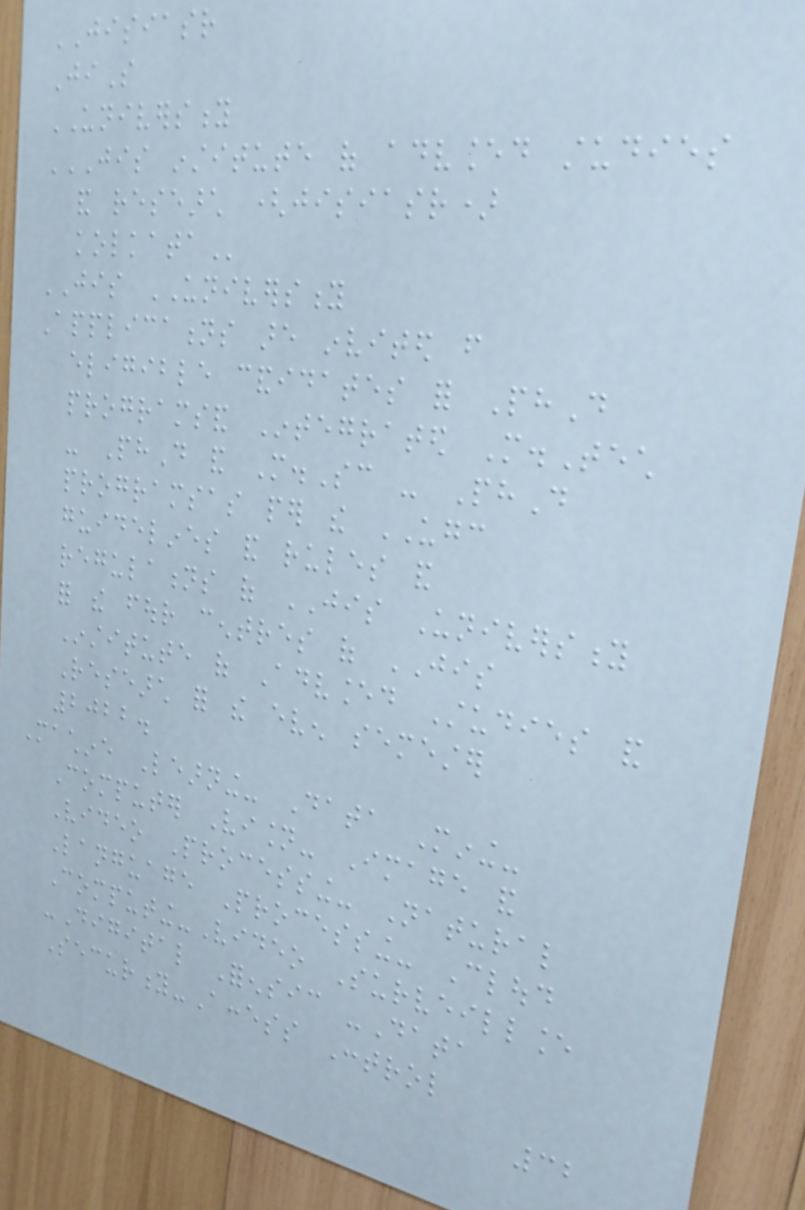JISIASR
JiS
UNIVERSITY
JIS INSTITUTE OF ADVANCED STUDIES
AND RESEARCH (JISIASR)
KOLKATA
JIS UNIVERSITY
Applications are invited from
eligible candidates for PhD
programsand Integrated M.Tech
- PhD and M.Sc - PhD
programsas per the UGC
guidelines and rules and
regulations of JIS University
for the four centres of JIS
Institute of Advanced Studies and
Research for the even semester
2022.
Machine Learning- Data Mining-
Computer Vision- Image and
Video Processing- Natural
Language Processing- Cloud
Computing-Video Surveillance
-Digital Forensic -Data
Security-Access Control
32
